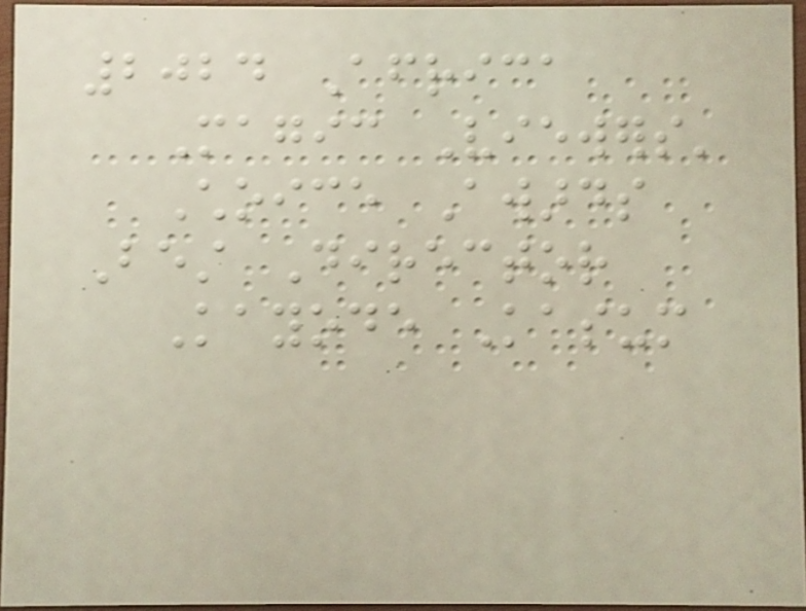2024 Africa
Magic Viewers'
Choice Awards
Best Director
Kayode Kasum
